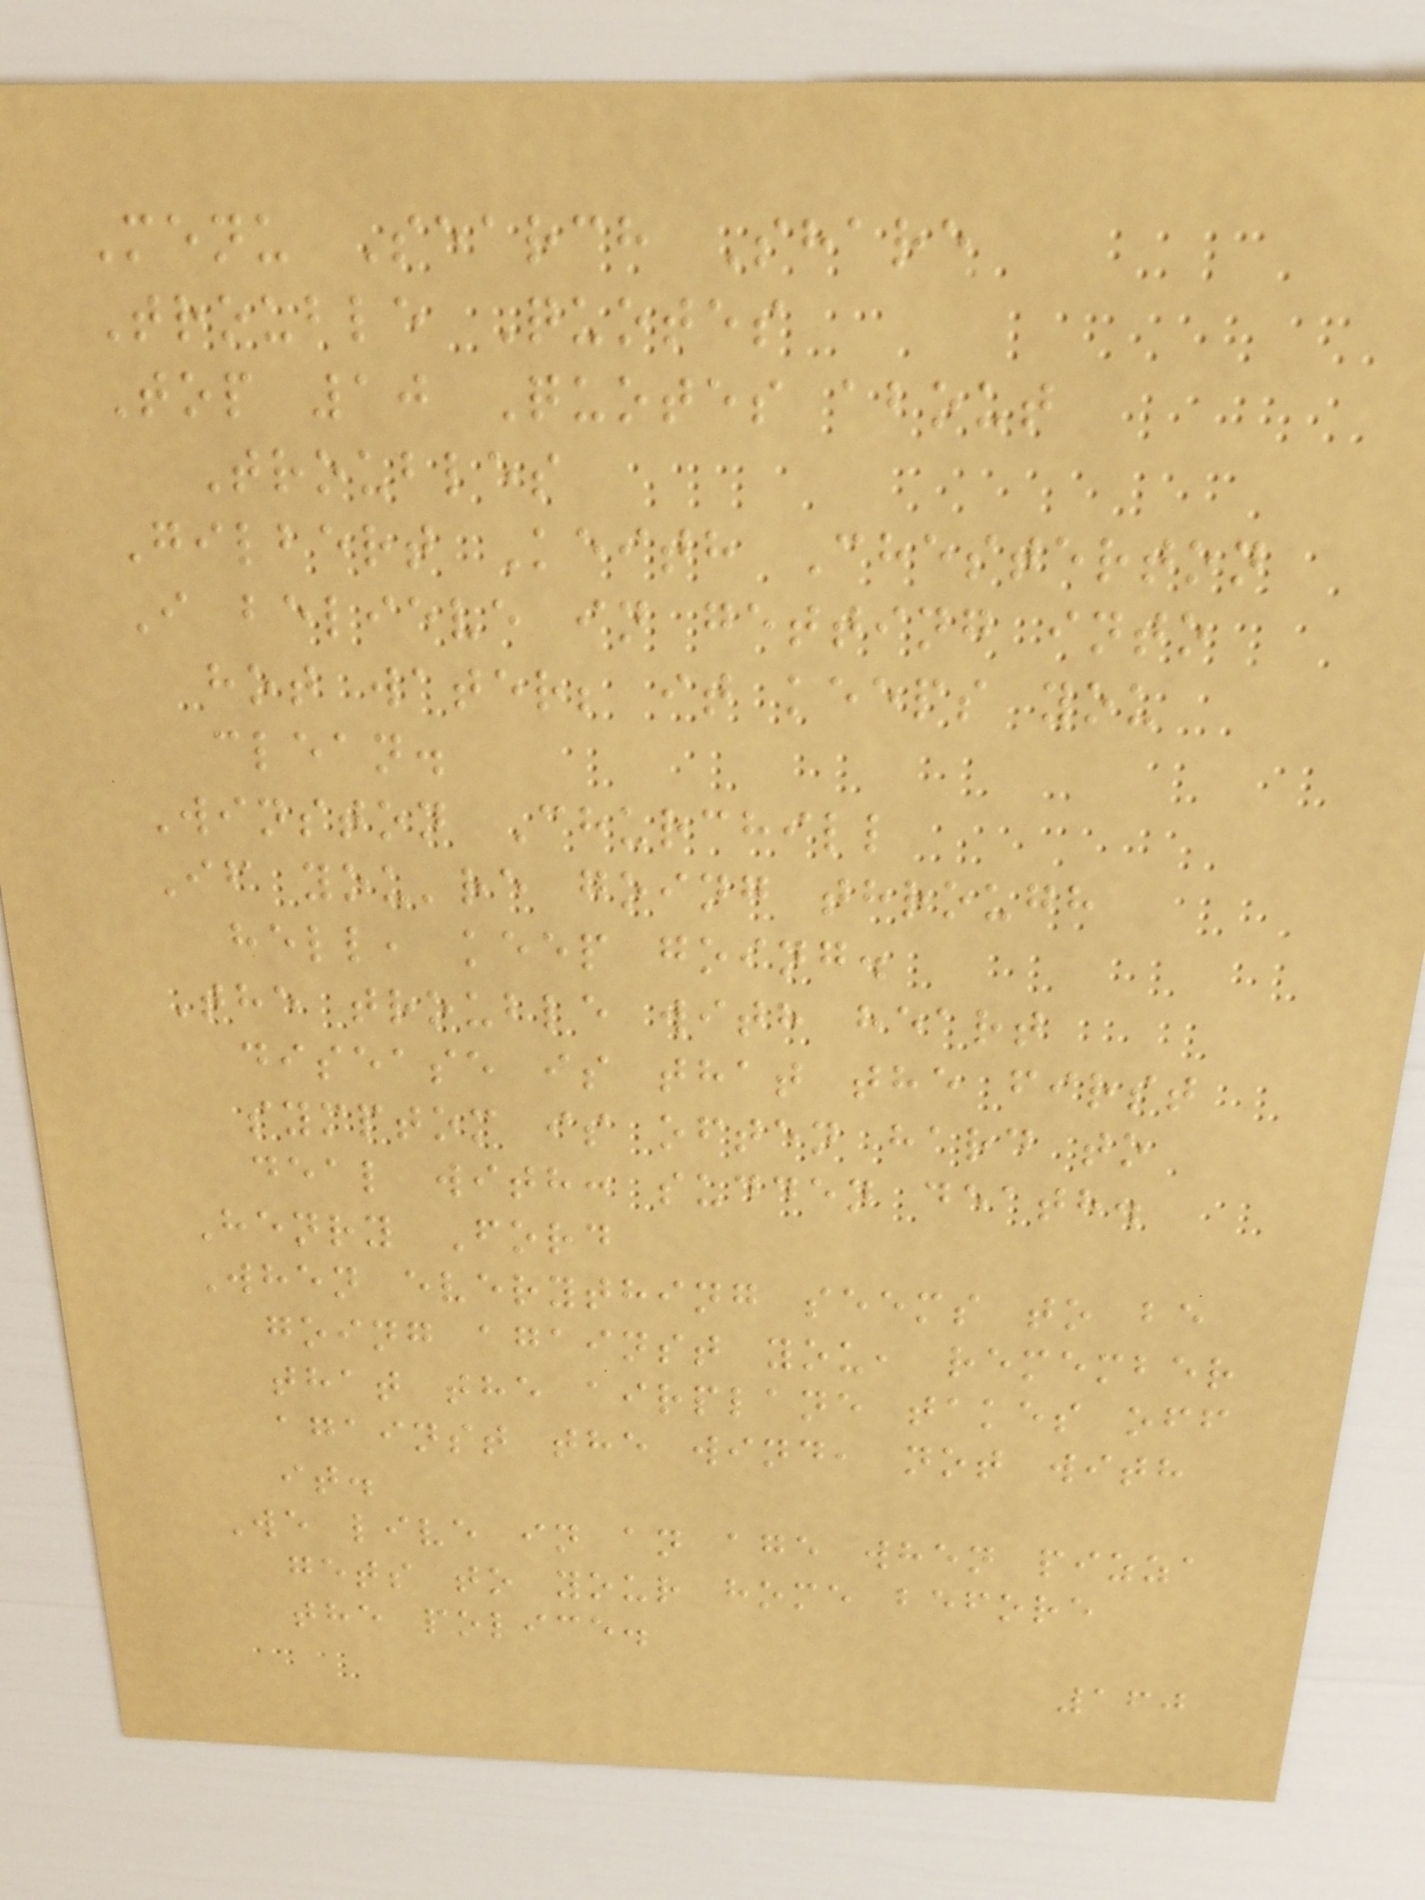Menu Search Share
Trouble Quotes
Top 10 Quotes about
Troubles
Gilbert Keith Chesterton
I believe in getting into
hot water; it keeps you
clean.
Winston Churchill
If you're going through
hell, keep going.
The trouble with heart
disease is that the first
symptom is often hard to
deal with: sudden death.
Henry Ford
When everything seems to be
going against you, remember
that the airplane takes off
against the wind, not with
it.
We live in an age when pizza
gets to your home before
the police.
160
